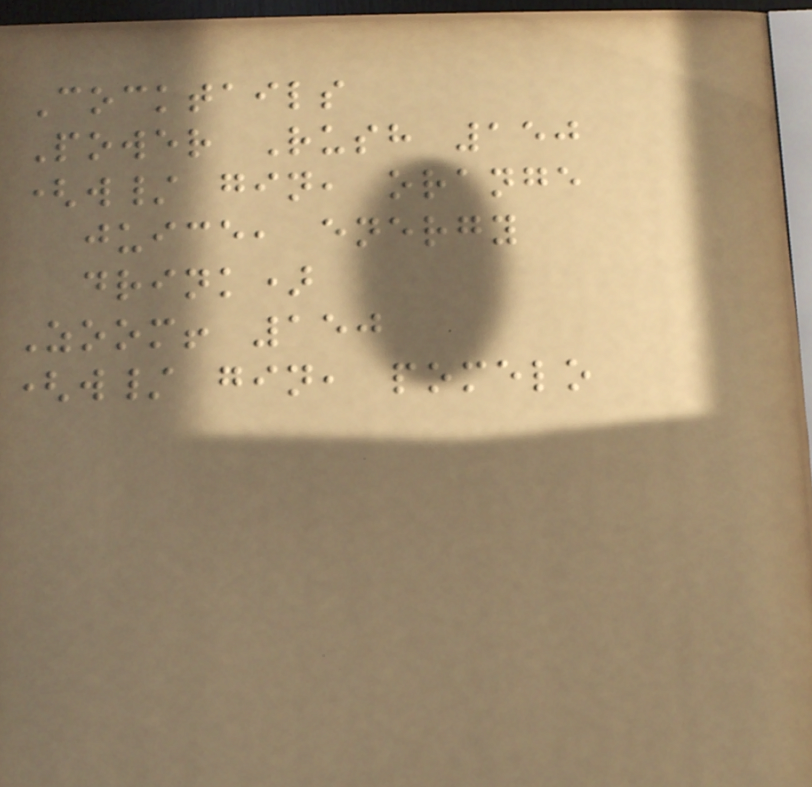Cocktails
Power Rush 150
(w/ gin, orange
juice, energy
drink)
Zoom! 150
(w/ gin, pomelo
